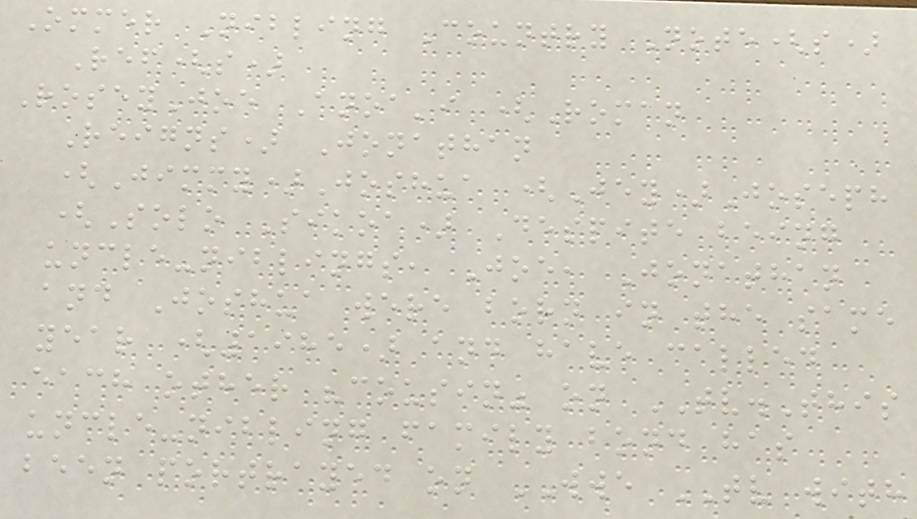Ommer Nibling Country Note(s)
Ref(s)
RoseyJoe Anoa'i (Roman
Reigns) Jonathan
(Jimmy)Joshua (Jey)Joseph
(Solo Sikoa) Despite being
uncle-niblings, Joe, Jonathan
and Joshua were born in the same
year (1985) and have called
each other "cousin" on TV.This
uncle-nibling family bond has
been portrayed on WWE TV with
